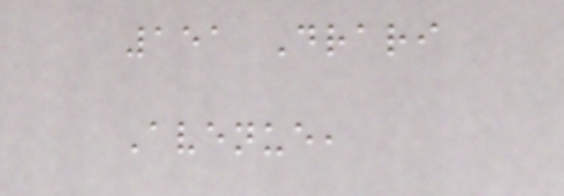151 Drari
Avenue,
